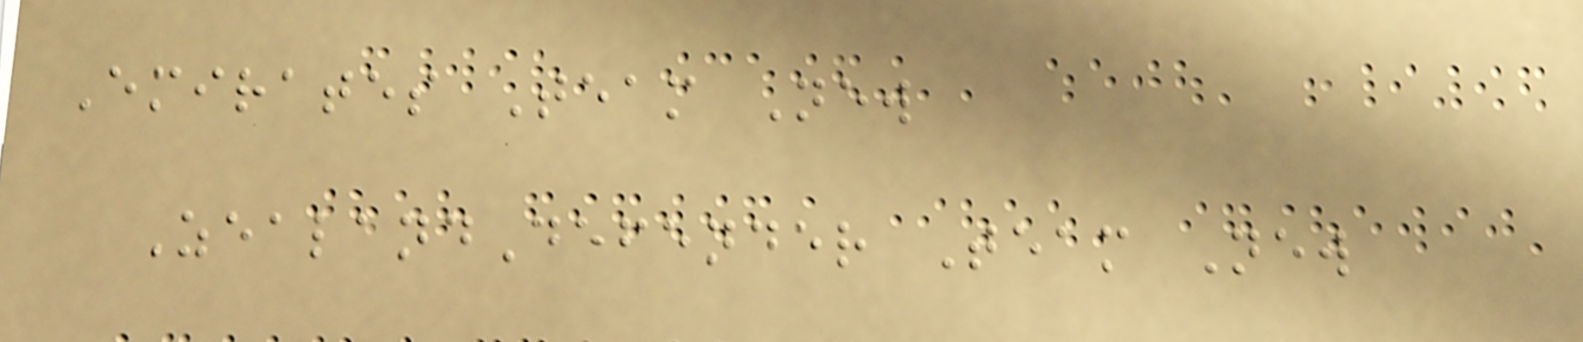Emirates Team New
ZealandDefender Team New
